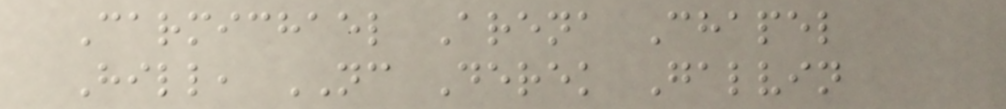Carmichael Arena Chapel
Hill, NC Derek Galvin
